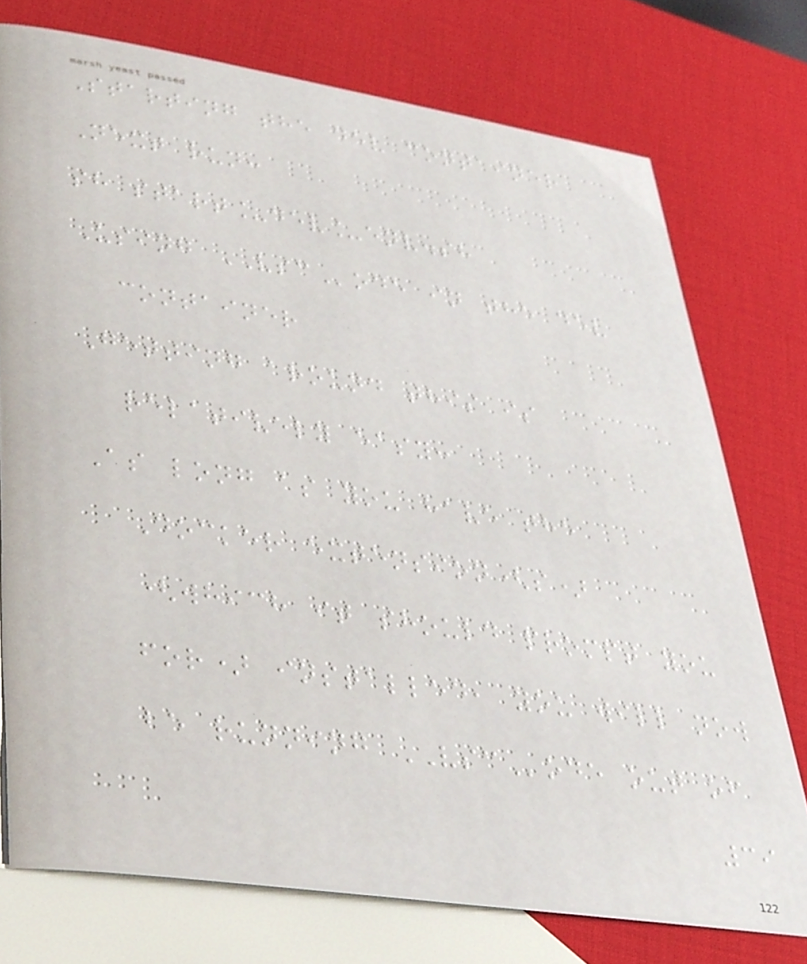Starting the dev container
Next run:
sh start_dev_env.sh
Using VSCode in the dev
container
Getting around this is
relatively easy:
As long as you have the
Docker extension(s)
(which it should prompt you
for) installed, you will now
be running VSCode out of
39
